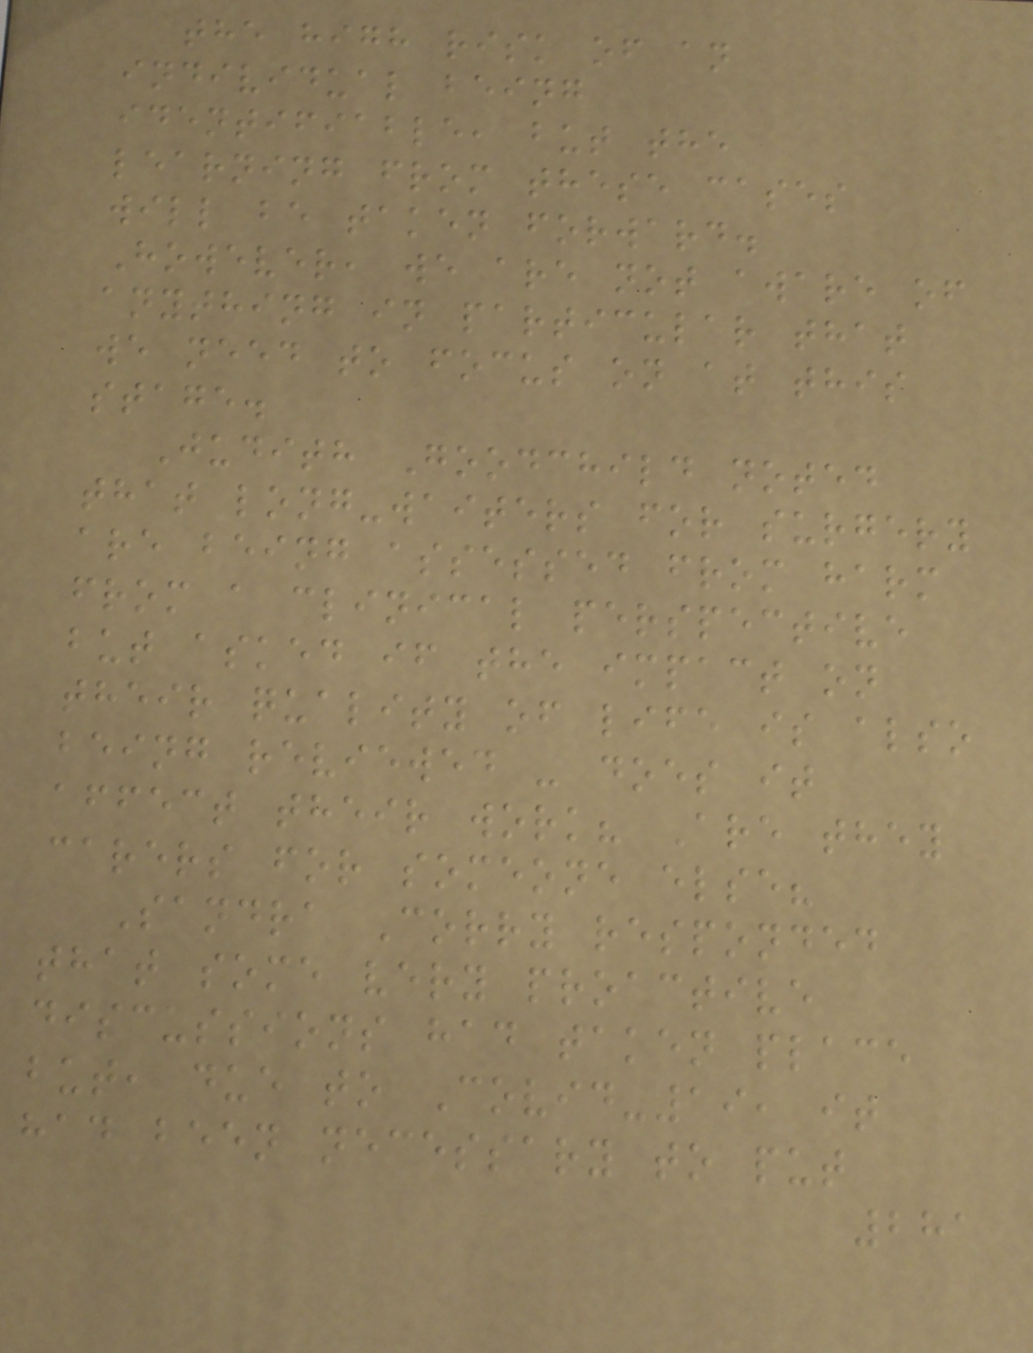the high risk of an
individual being
identifiable, but the
learning from these cases
will be taken forward.
However, we are not aware of
anything in particular that
we need to focus on at this
stage.
Judith Goodchild noted
that long-waiters for surgery
are being assessed from harm
from a clinical perspective
but asked if the impact on
their quality of life is also
being reviewed - does it
affect their work? Are they
carers for someone else?
Sandra Corry responded
that some very proactive
discussions had taken place
but, due to Covid-19, it
had been necessary to put
281
